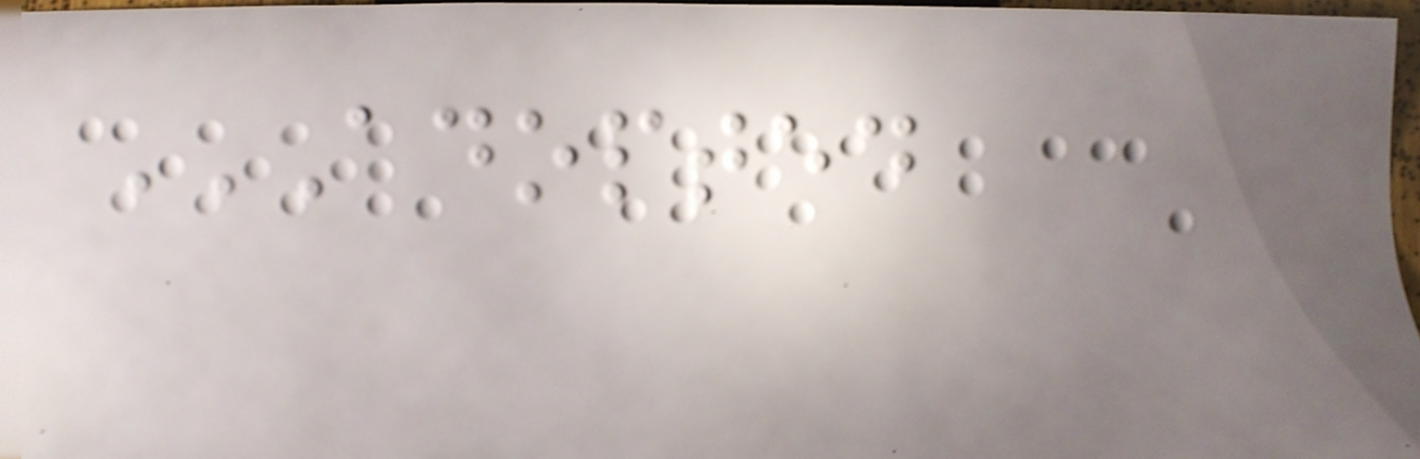ADOPTED
